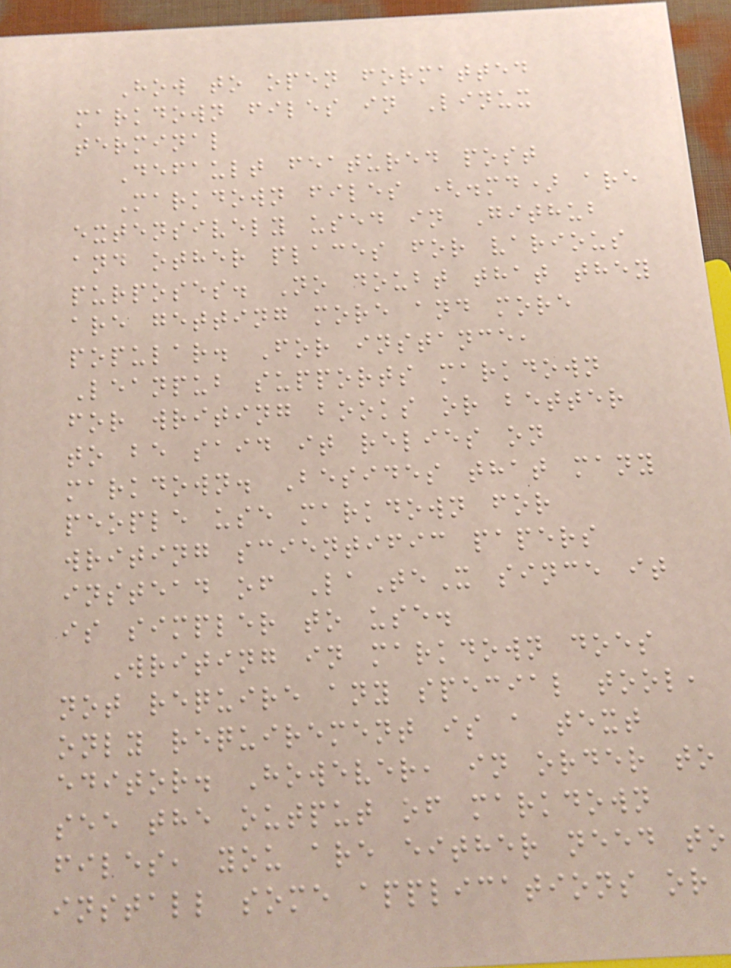How to open formatted
markdown files in Linux
terminal
Default featured post
Markdown files (.md) are
extensively used in Github
and other places for various
purposes. No doubt that they
are getting more and more
popular. For instance,
Leanpub supports markdown
for writing books or better
to be said it relies on
markdown. Besides that many
people use markdown for
writing scientific papers
instead of LaTeX since it
is simpler to use.
Writing in markdown does
not require any special tool,
only requirement is a text
editor. However, in order to
see the output of markdown
files, you are either need to
install some applications or
